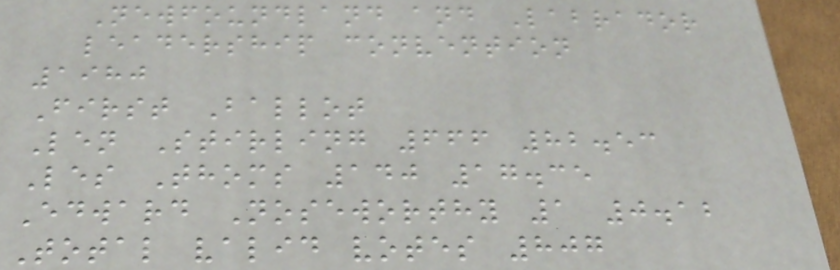Newfoundland and Labrador
leadership convention
1980
First Ballot
Len Stirling 666 82.53
Les Thoms 140 17.35
Edward Noseworthy 1 0.12
Total valid votes 807
